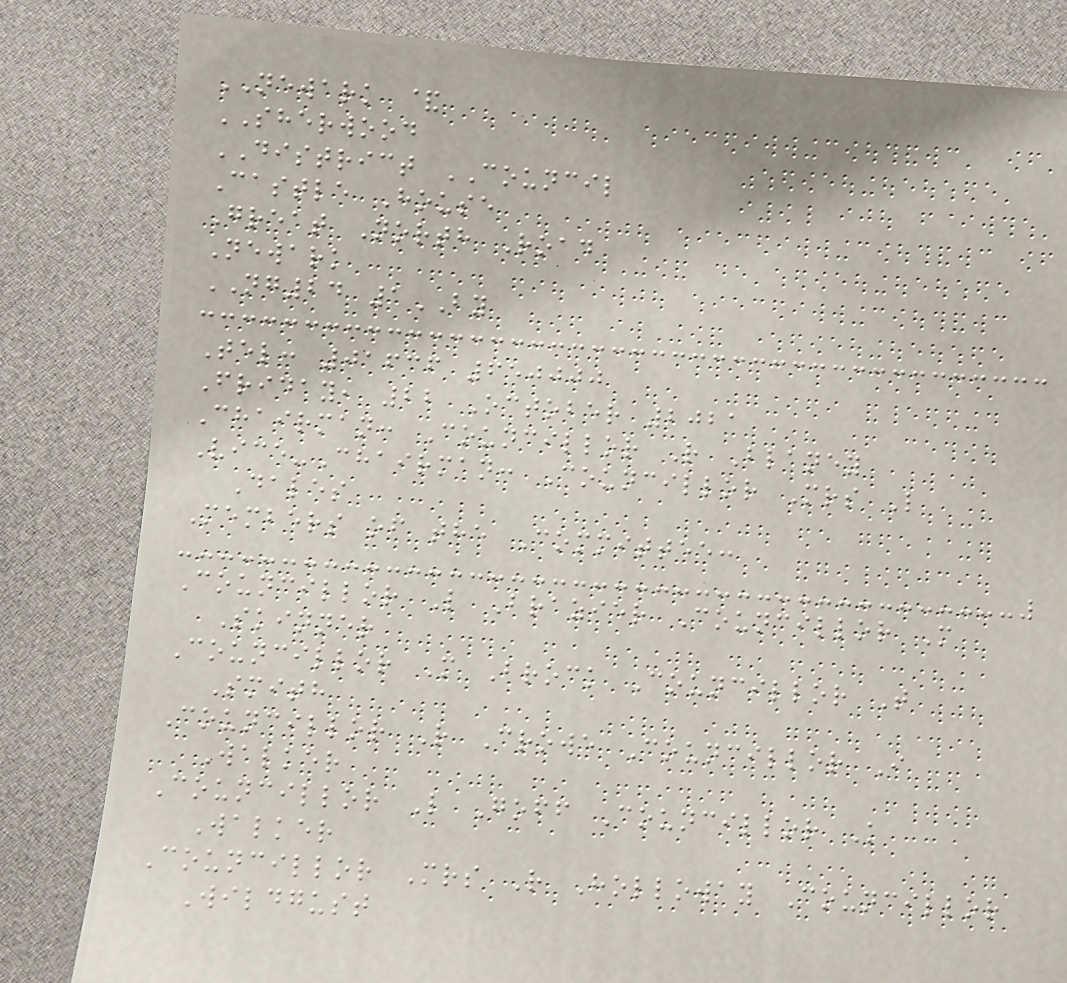NEWARK &
SHERWOOD
DISTRICT COUNCIL
Castle House
Great North Road
Newark
NG24 1BY
Tel: 01636 650000
Friday, 22 October 2021
Chairman: Councillor R Blaney
Vice-Chairman: Councillor Mrs L
Dales
Members of the Committee:
Councillor L Brazier Councillor M
Skinner
Councillor M Brock Councillor T
Smith
Councillor R Crowe Councillor I
Walker
Councillor L Goff Councillor K
Walker
Councillor Mrs R Holloway Councillor
Wildgust
